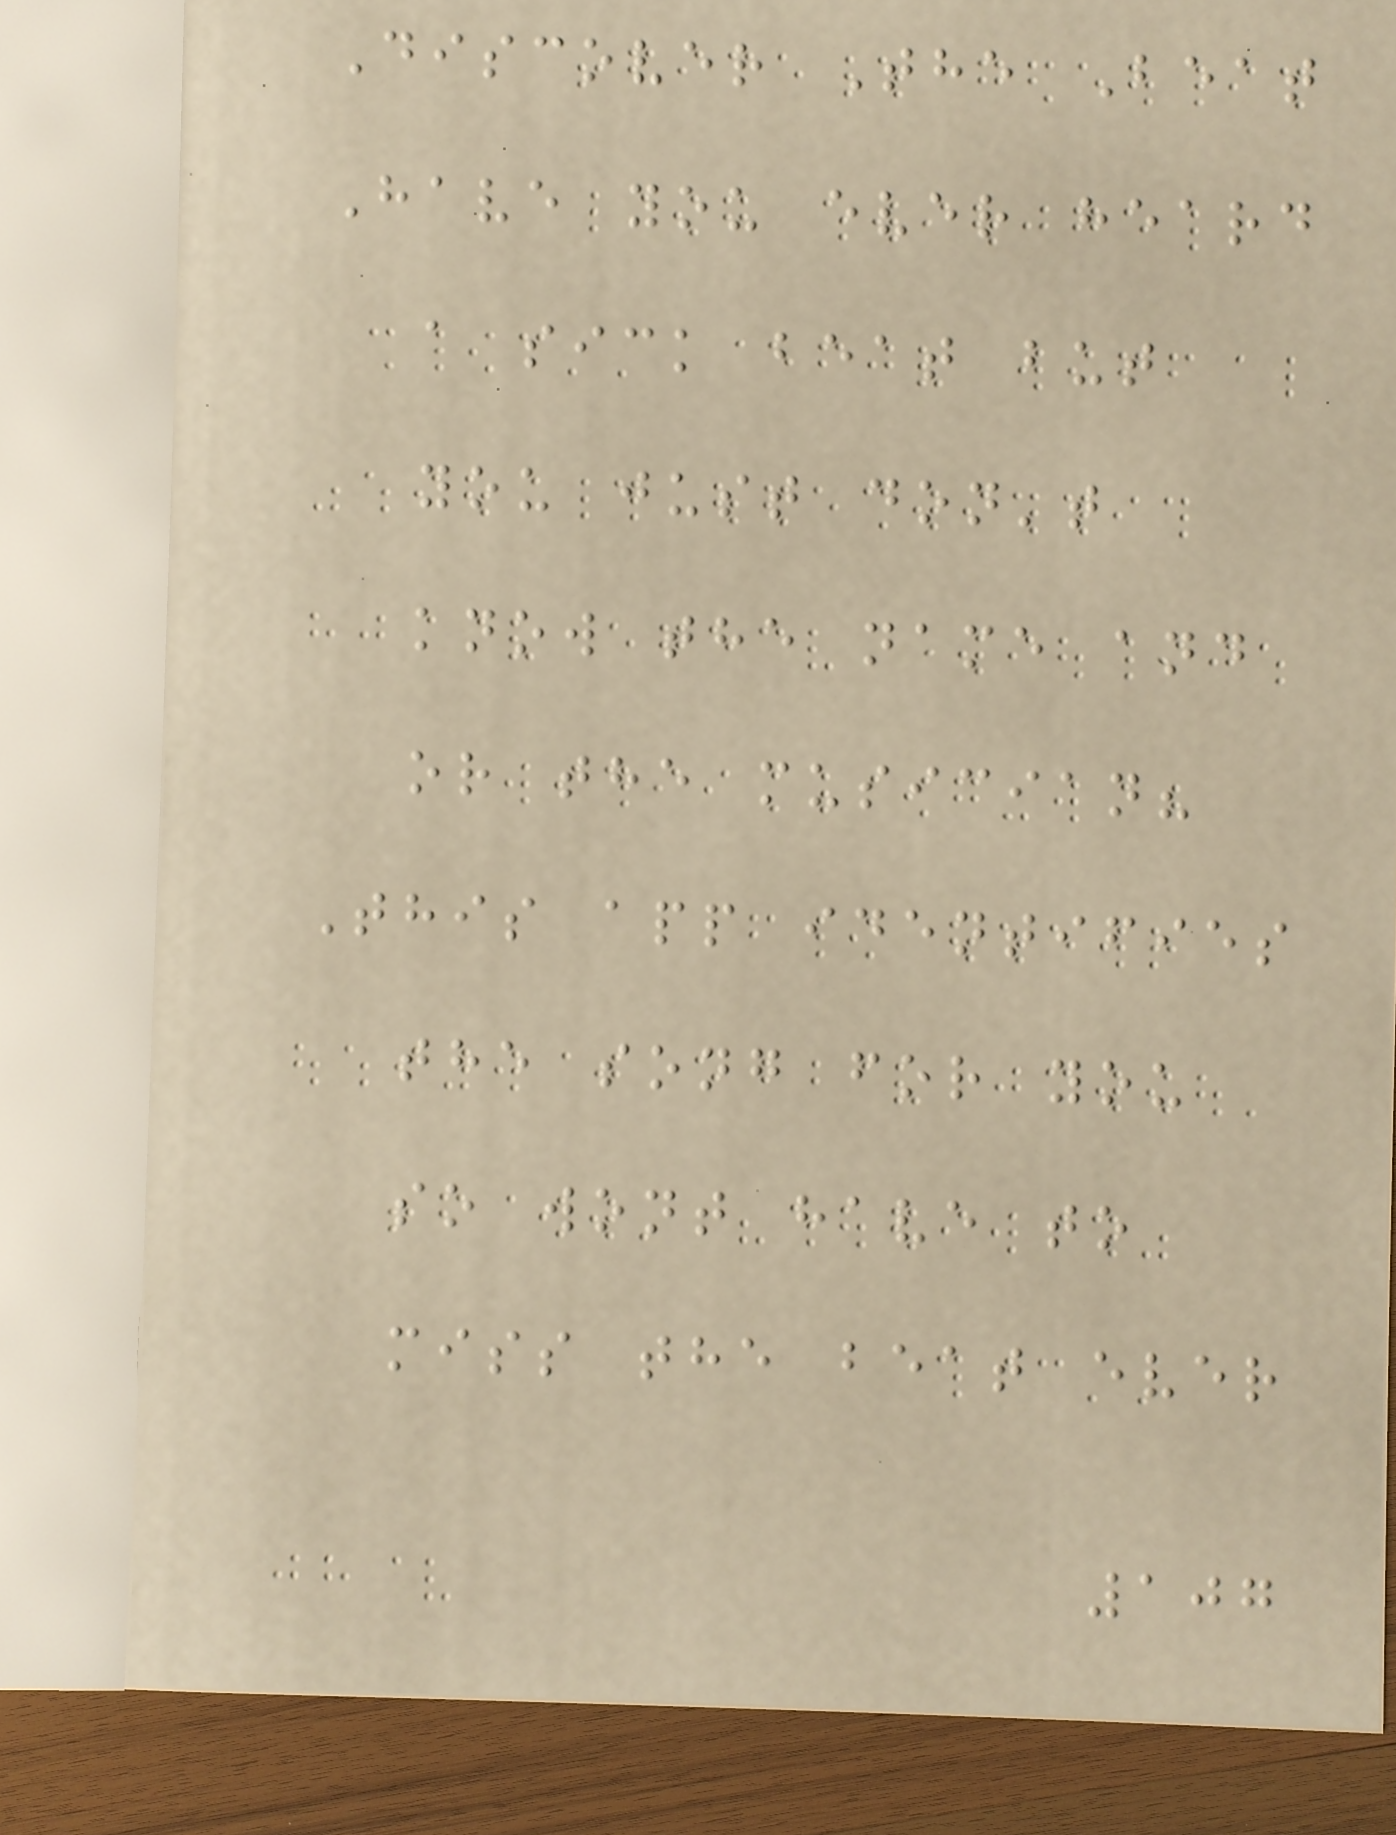Discover The Beat
Have you ever heard
a sick beat but
you just don't
know the name and
or the musician?
This app identifies
the song for you
so wont have to
miss the beat ever
107
